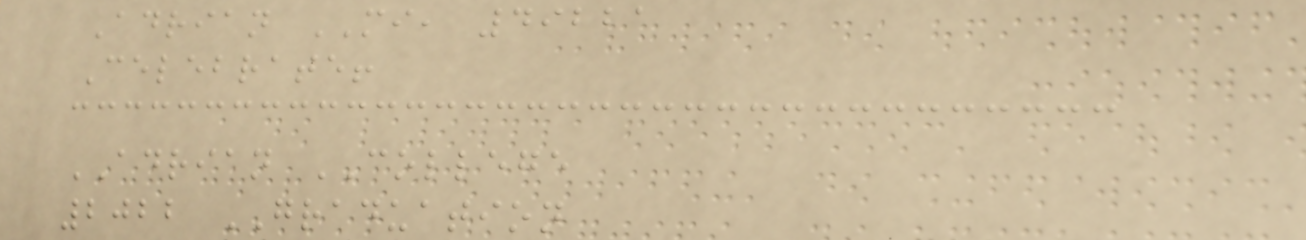Adrian MI, 49221
Celebrate!
ADRIAN COLLEGE
2022 GRADUATION
